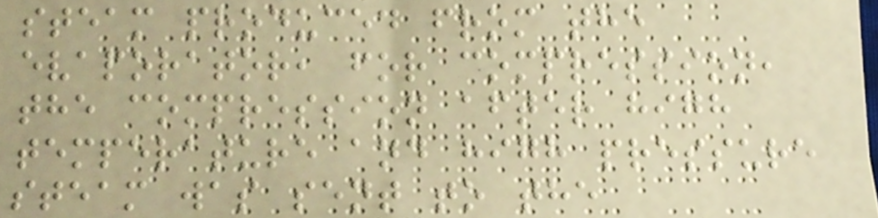steam produced from the
evaporator, for compression,
the compression after high
temperature and high pressure
steam was sent to the
